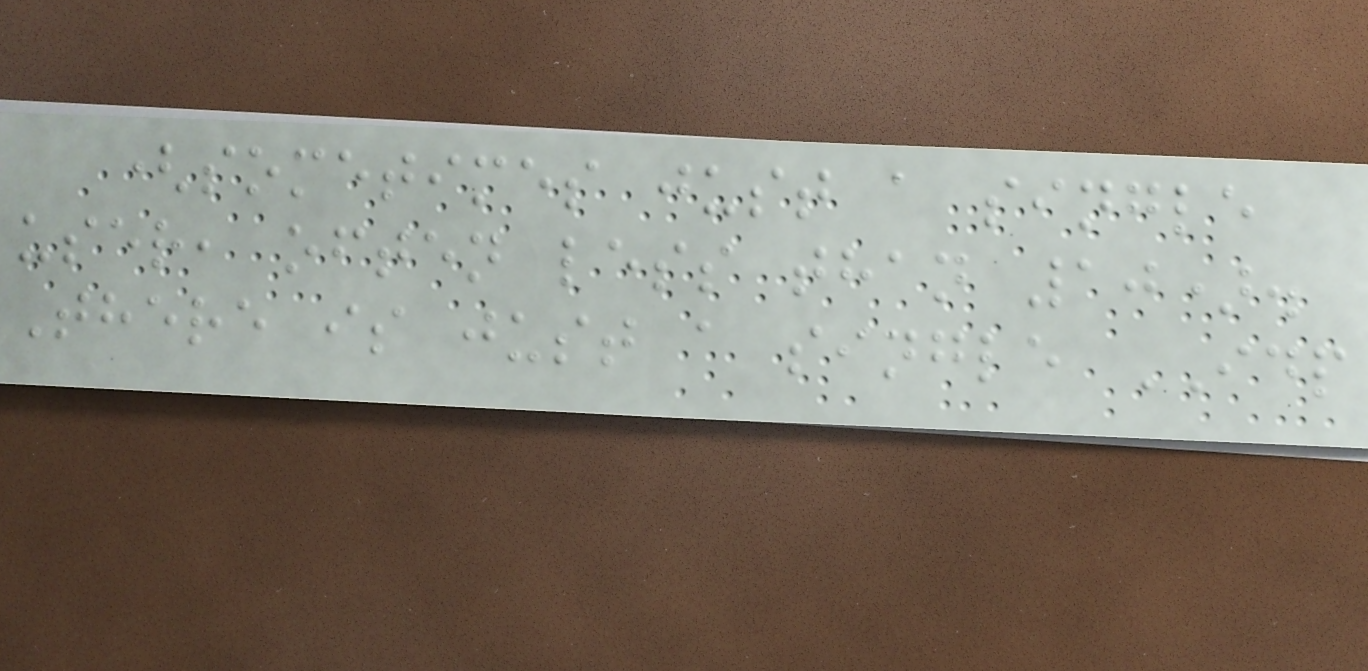(sometimes just a single
user, often less than 10).
There is just a single IDP
